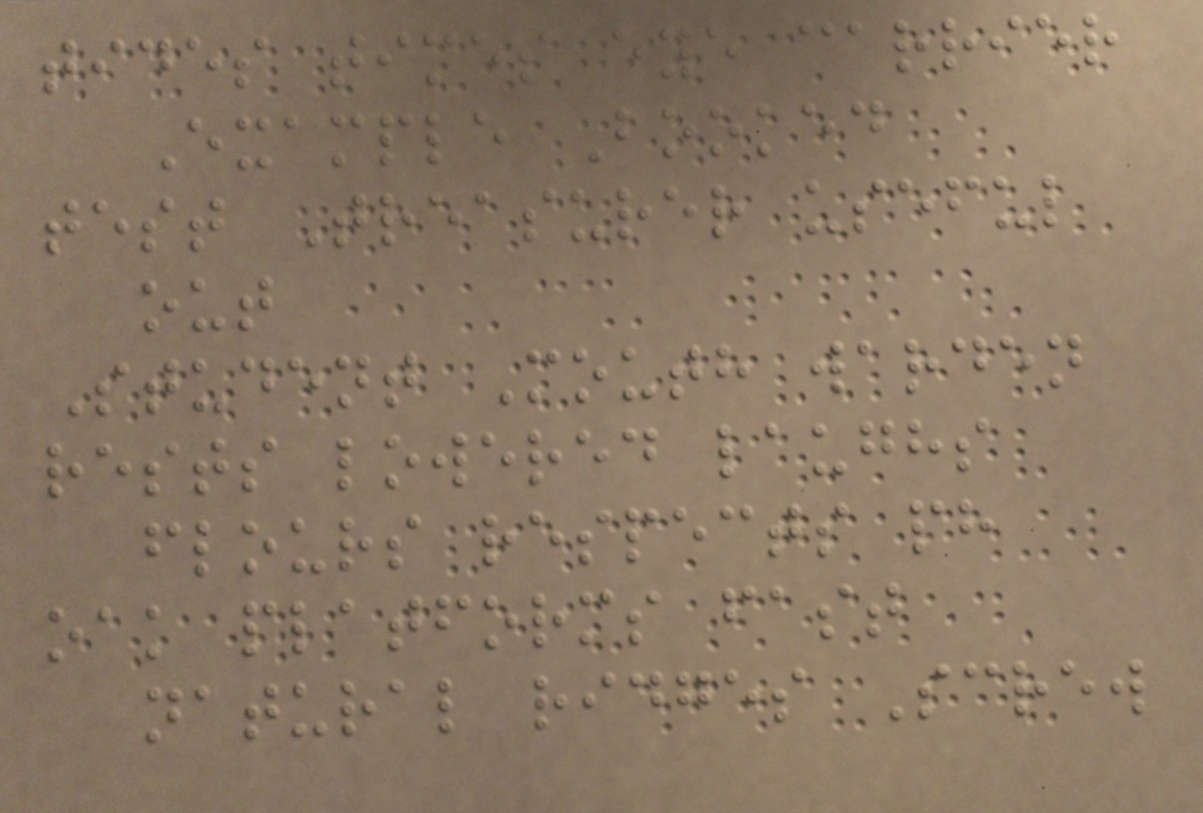tides times eye carrier
Example Booked
test Treasurer useful
out
Student Mouth warden
rests lowered laughs
flours respects ph
oak platforms fast
natural ridges Screw
